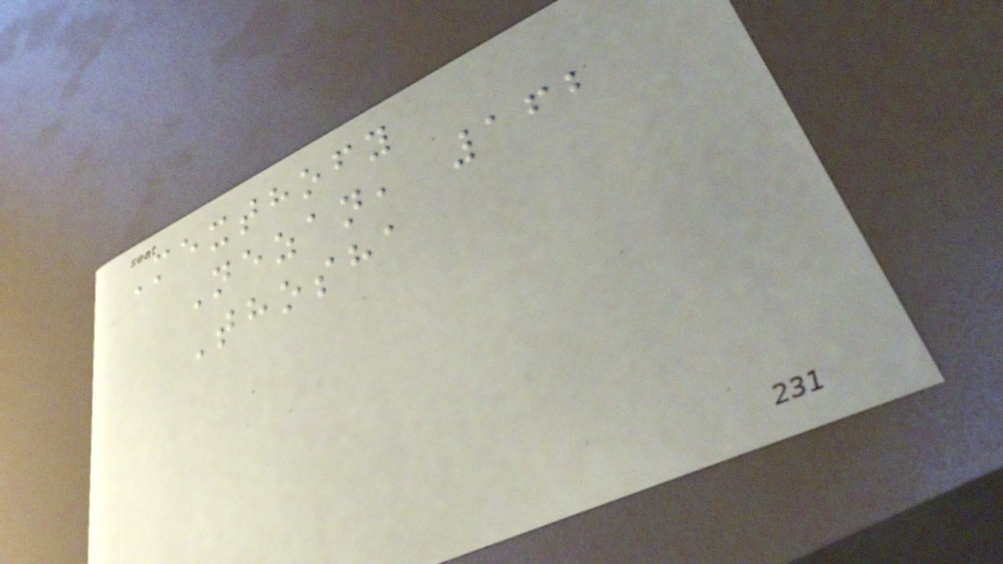Mexthofy
Nezan, 162
Thosha
